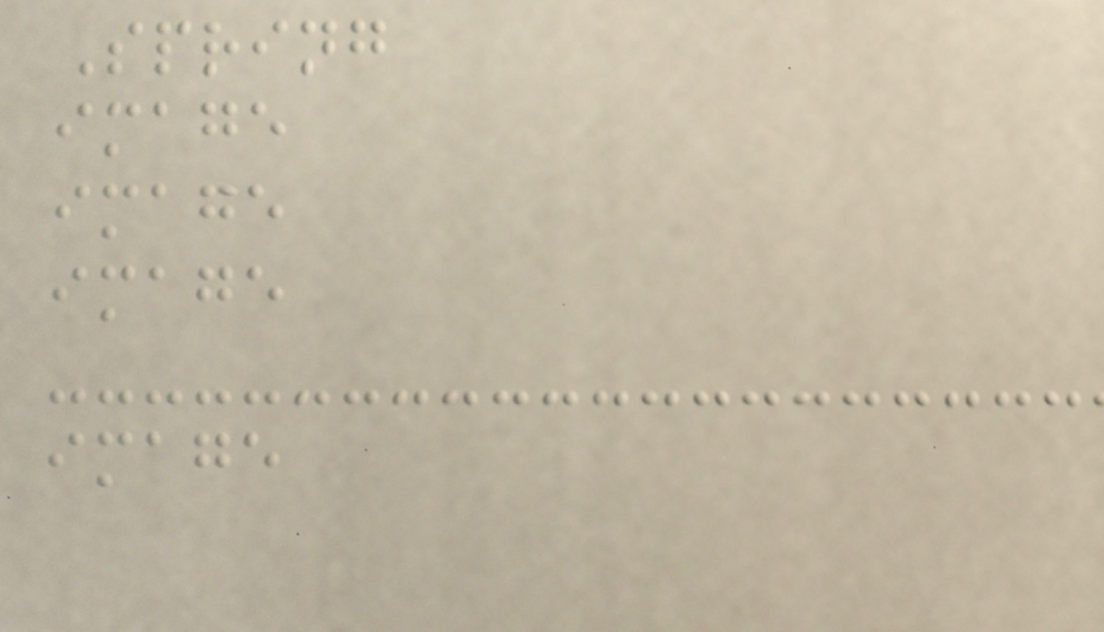Spring
image
image
image
image
